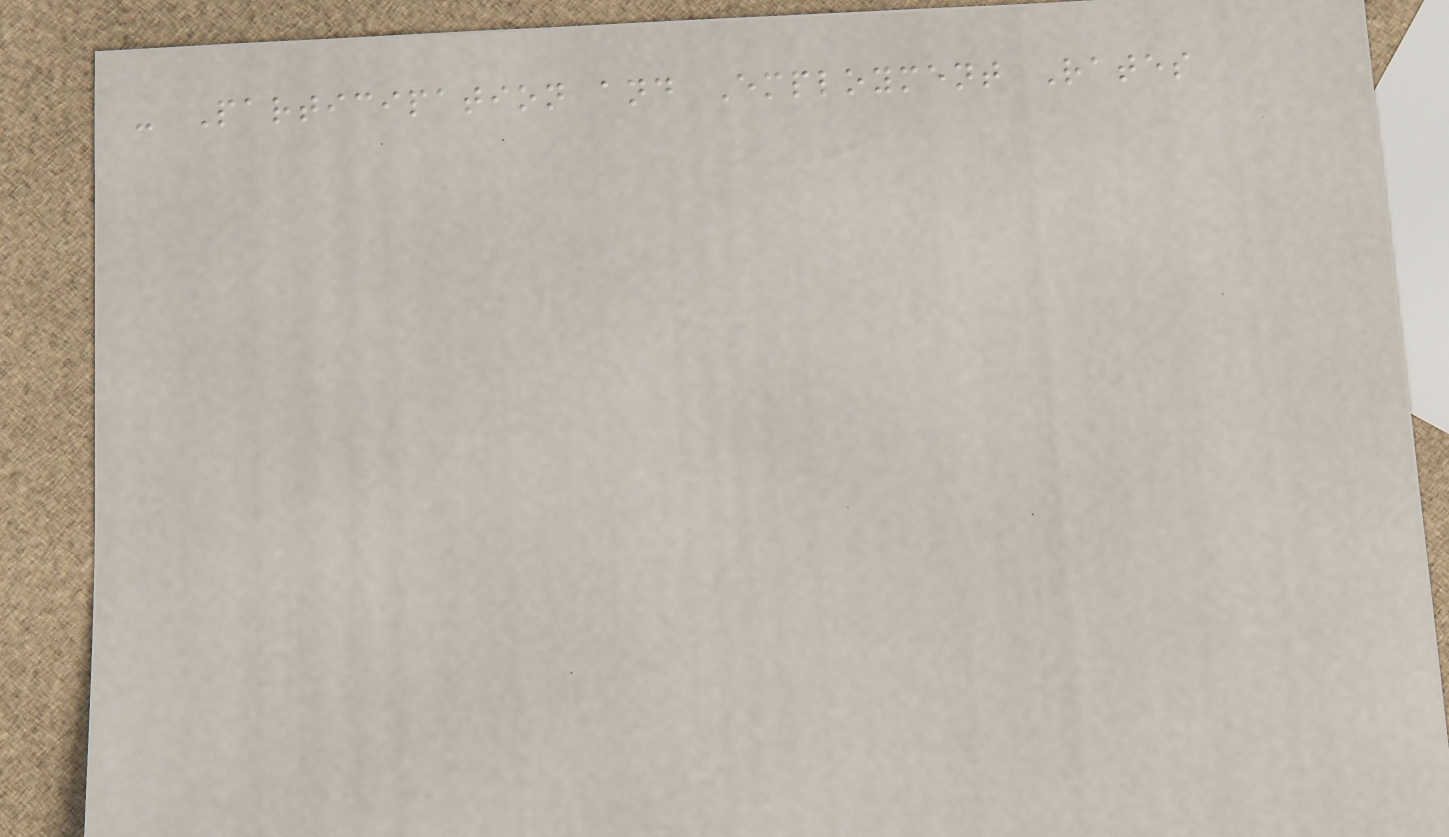- Participation and Employment Rates
